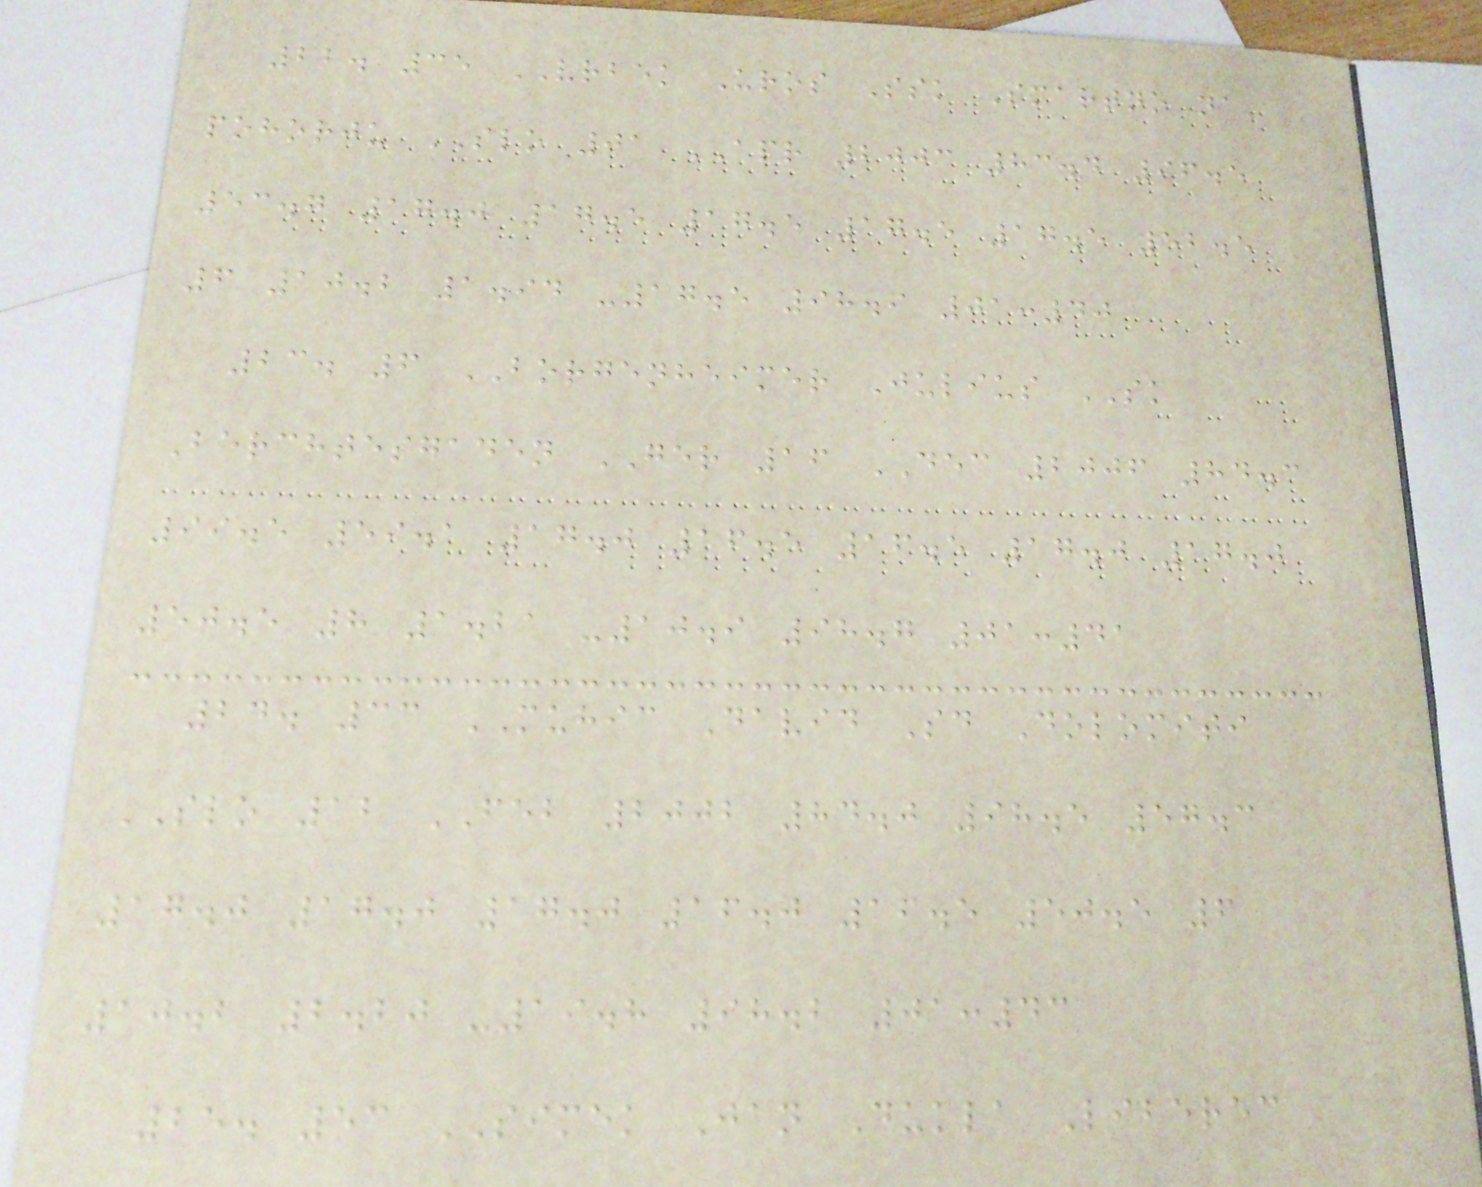22. 35 VRBEK Uros Ssk Smartno na
pohorju SLO 01 APR 2003 83.4 96.5
53.7 17.0 17.5 17.5 17.5 17.5 52.5
6 10.2 1.94 -17.5 98.9 01:40
23. 6 BORGENHEIMER Julius SK
Berchtesgaden GER 16 DEC 2006 84.3
99.5 59.1 17.0 16.5 16.5 17.0 17.0
50.5 8 1.21 -10.9 98.7 01:41
24. 33 MUHIC David Sd Dolomiti
SLO 12 FEB 2002 84.0 98.5 57.3
17.0 17.0 17.0 16.0 16.5 50.5 6
10.2 2.20 -19.8 98.2 01:43
25. 53 SIMEK Jan Dukla Liberec
